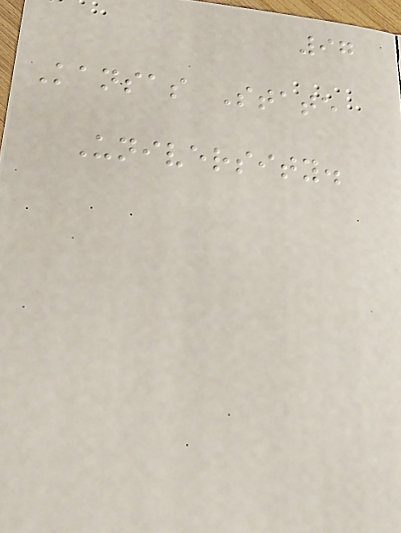97
Kansas State
University.
